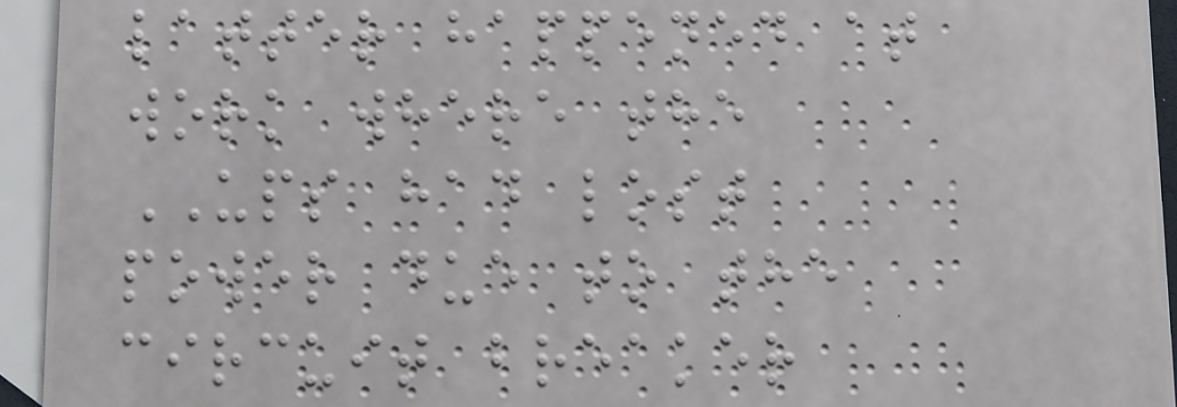latter happened at
work where the
UPS had lost
power due to the
circuit breaker
